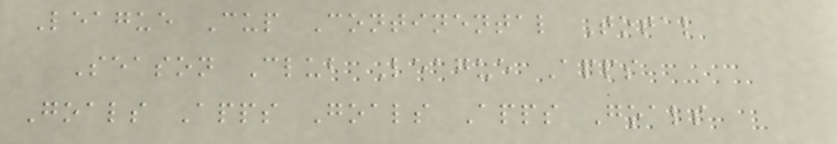League Cup Continental Total
Season Club League Apps
Goals Apps Goals Apps Goals
